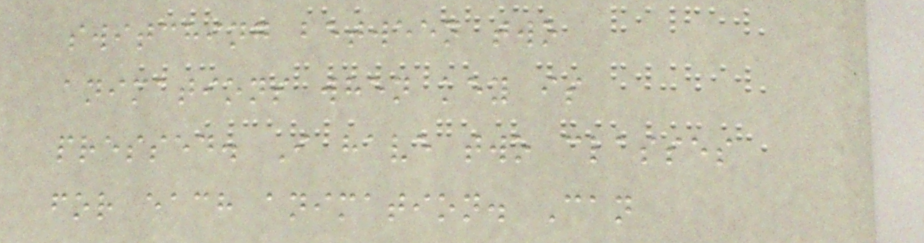switching between two
animations when key is
pressed. I have two classes
for each animation. Can
